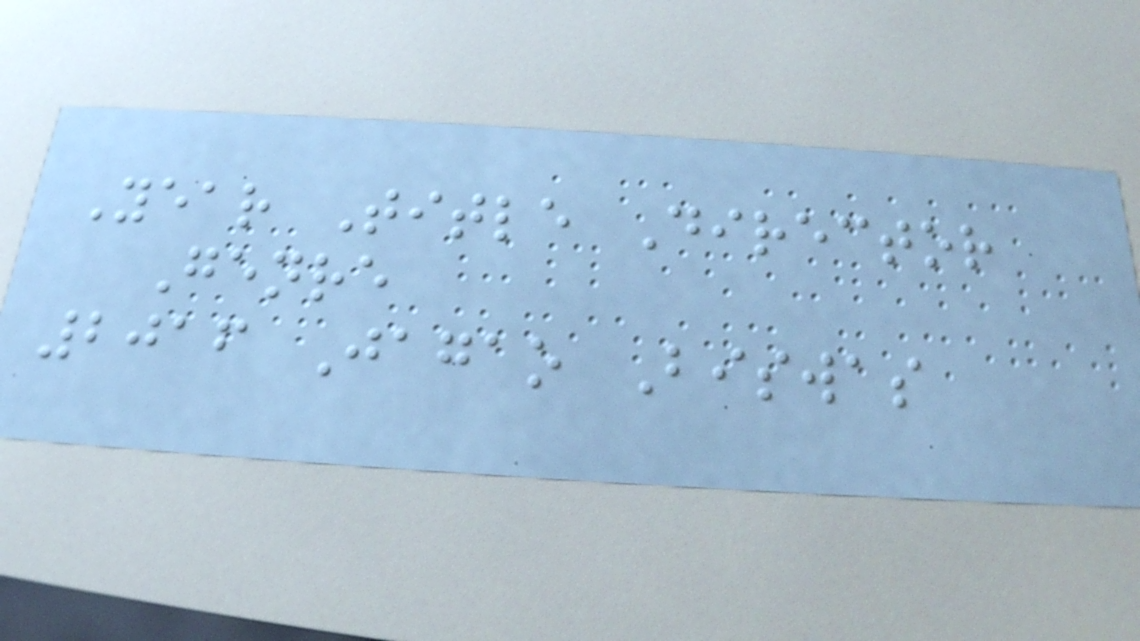Year Title Director
Genre
2016 Jagao Biswas
